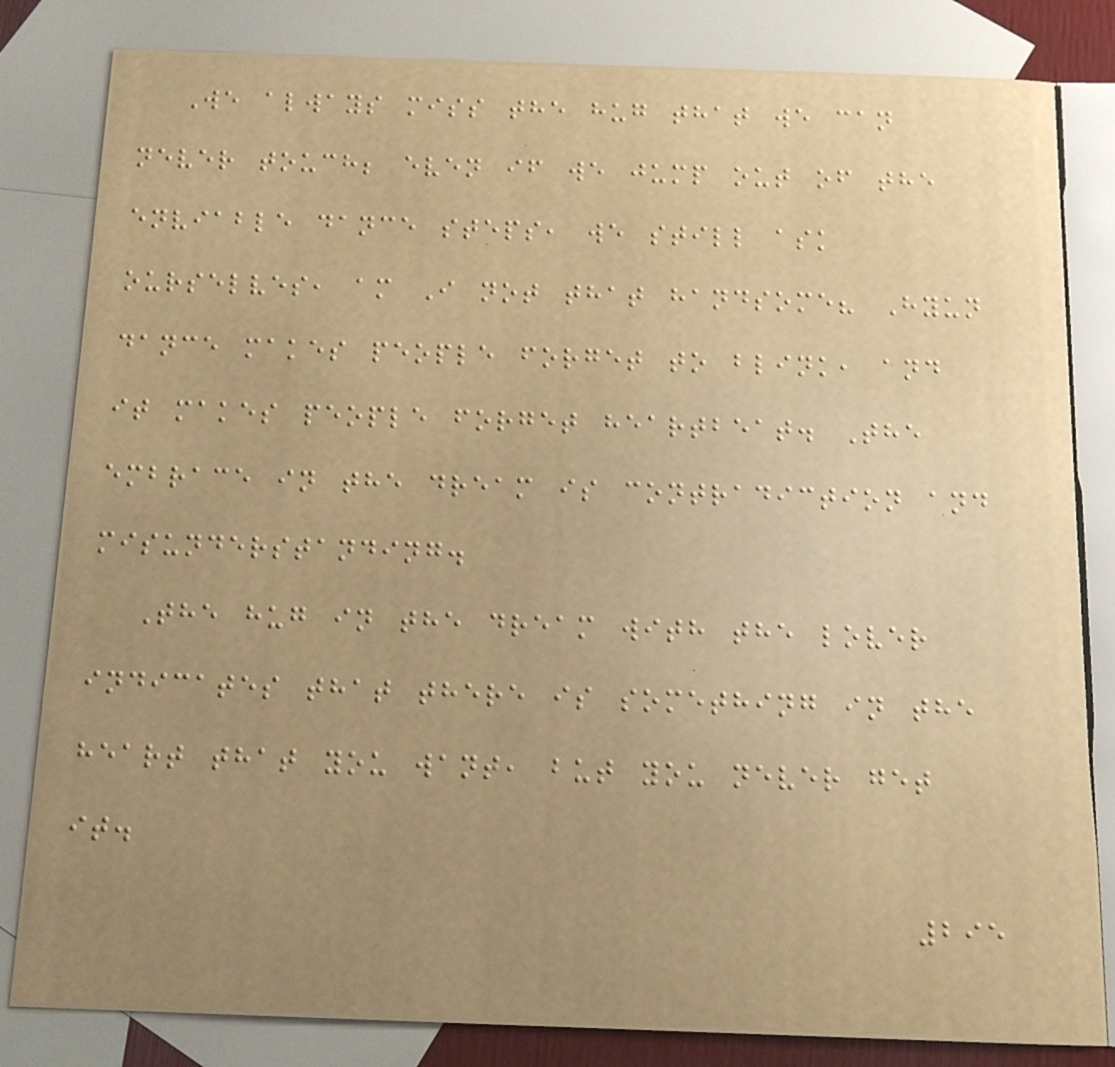We always miss the hug that we can
never touch; even if we jump out of the
enviable dance steps, we still ask
ourselves, am I not that handsome? Hyun
dance makes people forget to blink, and
it makes people forget heartbeat. The
embrace in the dream is contradiction and
misunderstanding.
The hug in the dream with the lover
indicates that there is something in the
heart that you want, but you never get
it.
295
